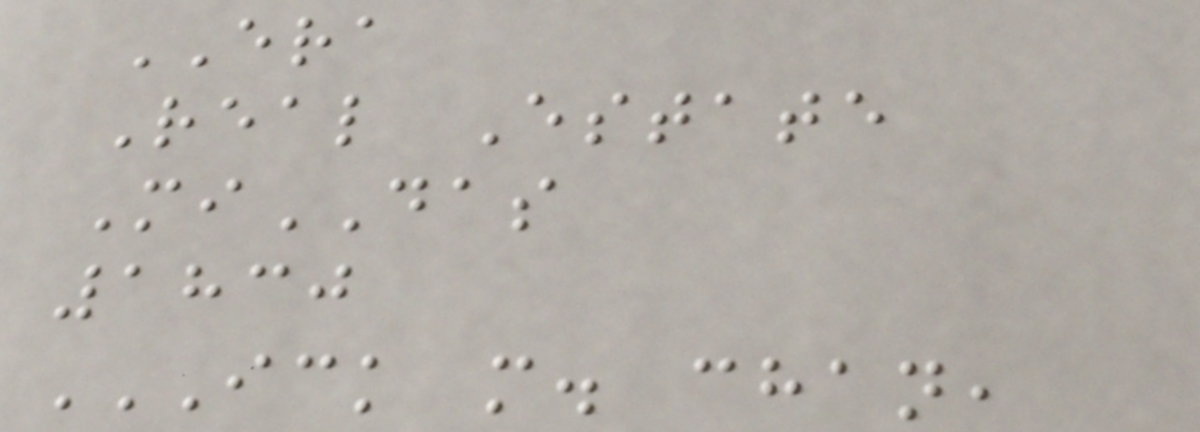ERA
Real Estate
MiDAS
1830
ICK M. CHAN,
